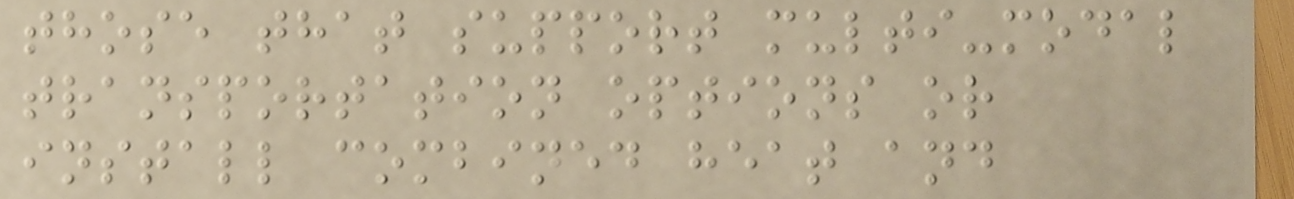those that support multi-modal
transportation options or
install combined heat and
